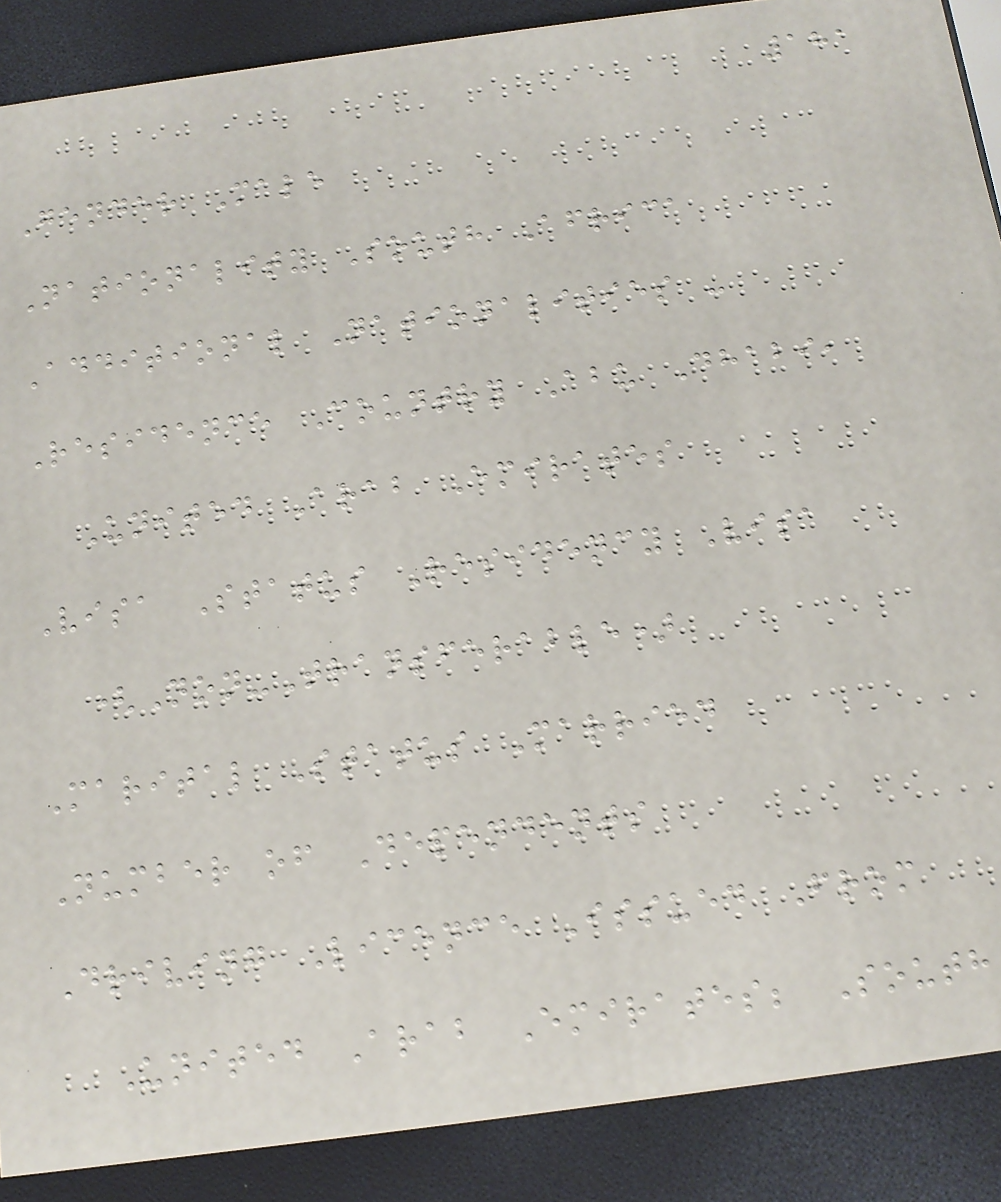181
Gender Male
Nationality South Africa
Additional Nationalities -
Residence Country Abu Dhabi,
United Arab Emirates
Visa Status Residency Visa
(Non-Transferable)
Marital Status Married
Number of Dependents
Driving Licence Issued From
United Arab Emirates; South
